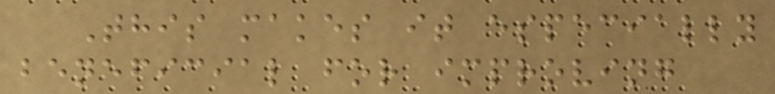This makes it especially
beneficial for improving
